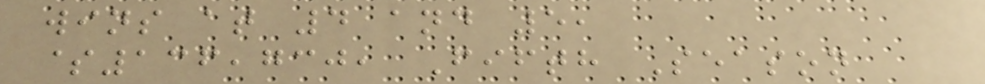wins at 4 and 5,
$136,730, Fifth Season
